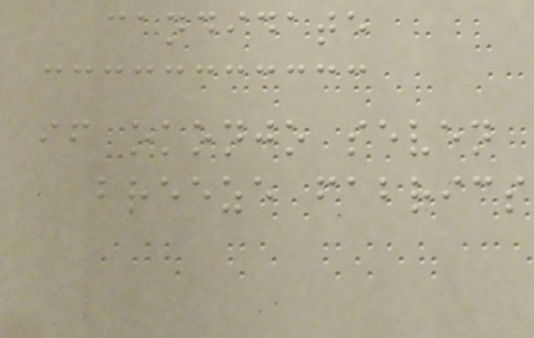candidate
if okonjo seven
breeze fabrics
